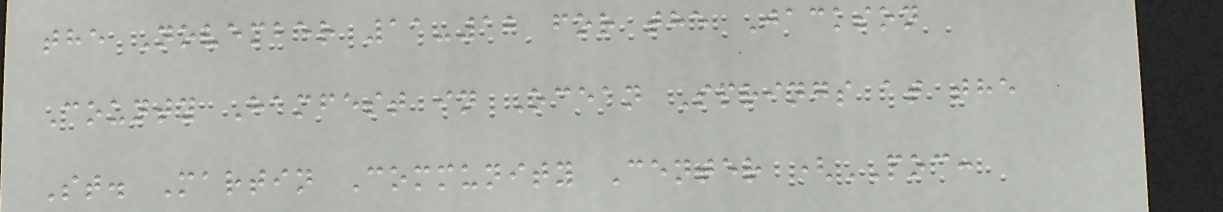the November 11-12 for the Jackson
County Hamfest in Ocean Springs at the
St. Martin Community Center (POC:
